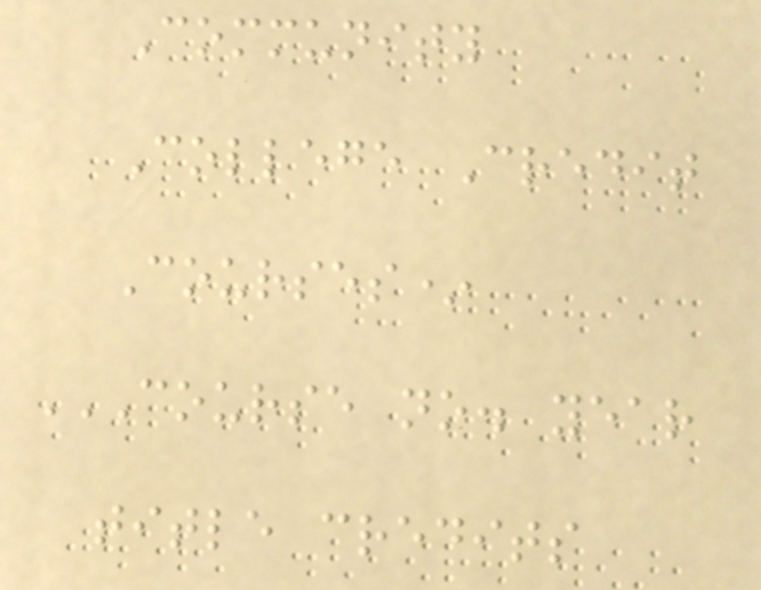Community
College Credit
Courses*
COURSE NO. YEAR
TITLE CREDITS
